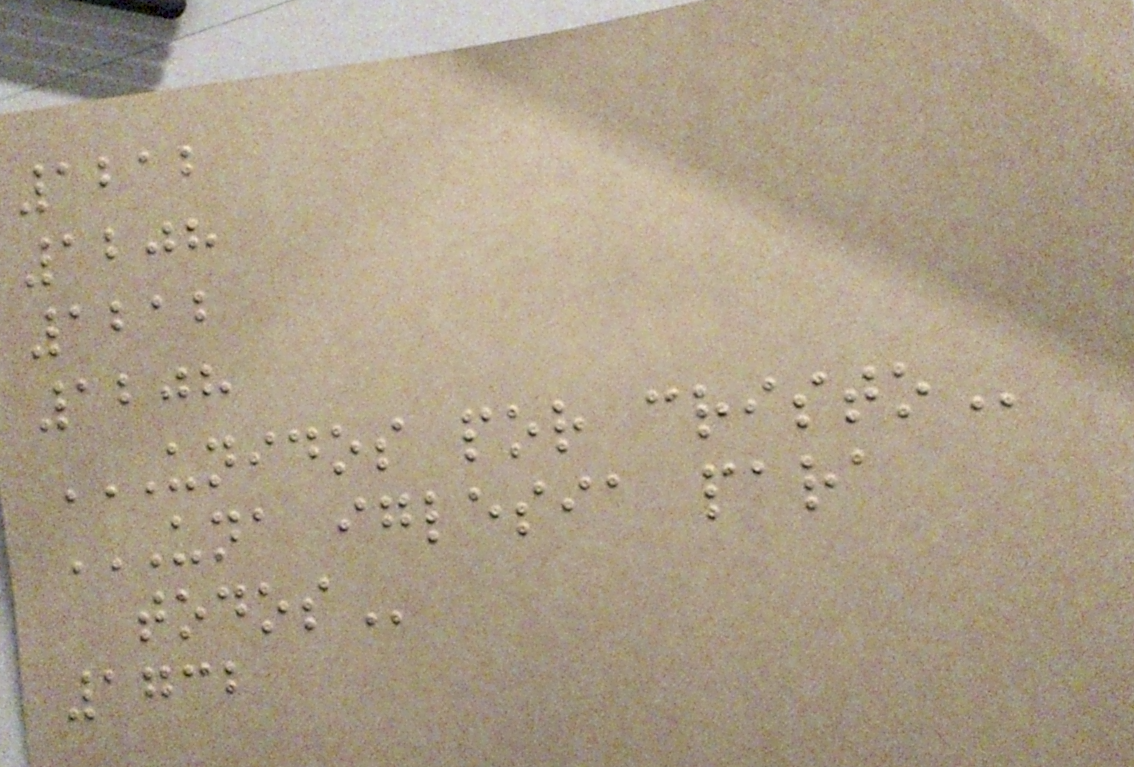1212
1208
1212
1208
UNIDOS POR CRISTO
UNA IGLESIA PARA
TODOS
1732
